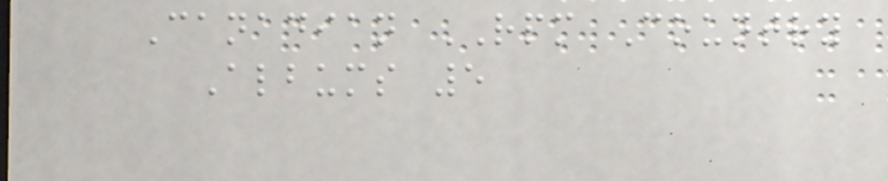Canadian RPM Country
Albums 5
